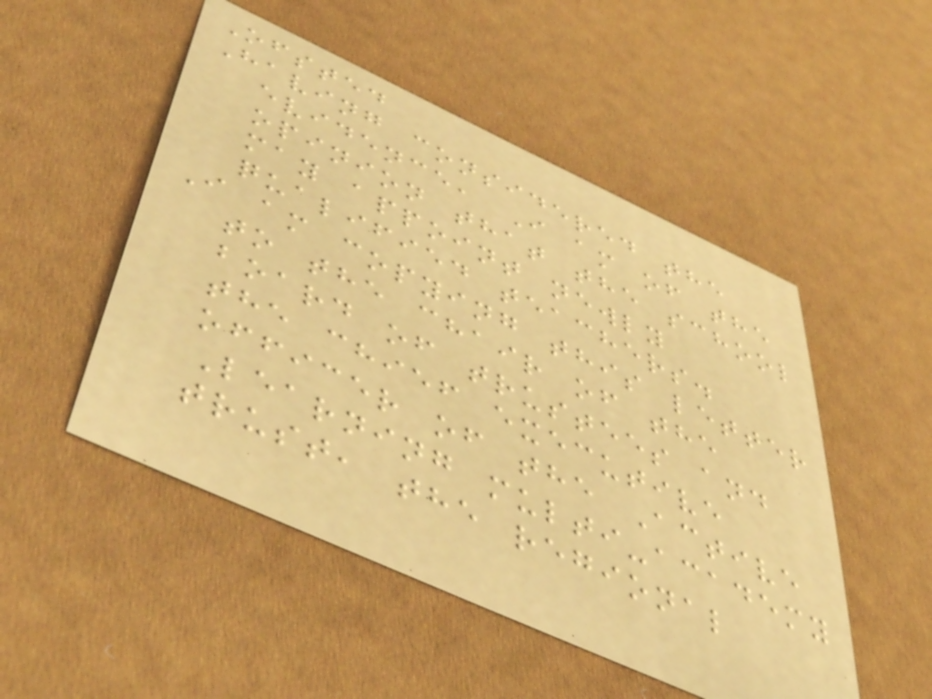Ofsted
Having considered the
evidence, I am of the
opinion that the school
may appoint newly
qualified teachers.
I am copying this letter
to the chair of the
board of trustees and
the chief executive
officer of the Active
Learning multi-academy
trust, the regional
